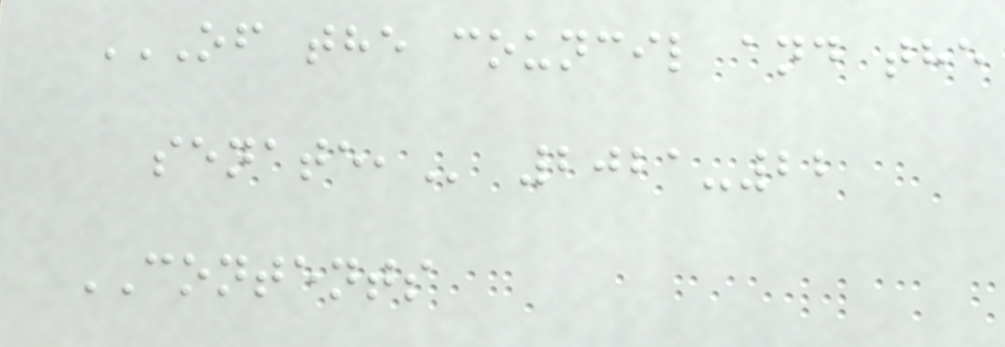OF THE COUNCIL AND THE
SENATE, 2021-22
CONTENTS
